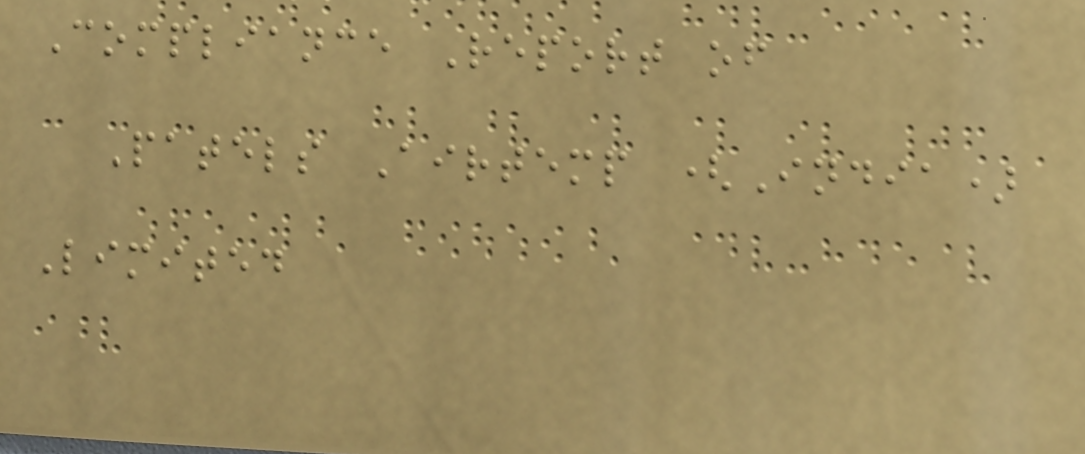Compliance Report of
Patels Airtemp (India)
Limited
